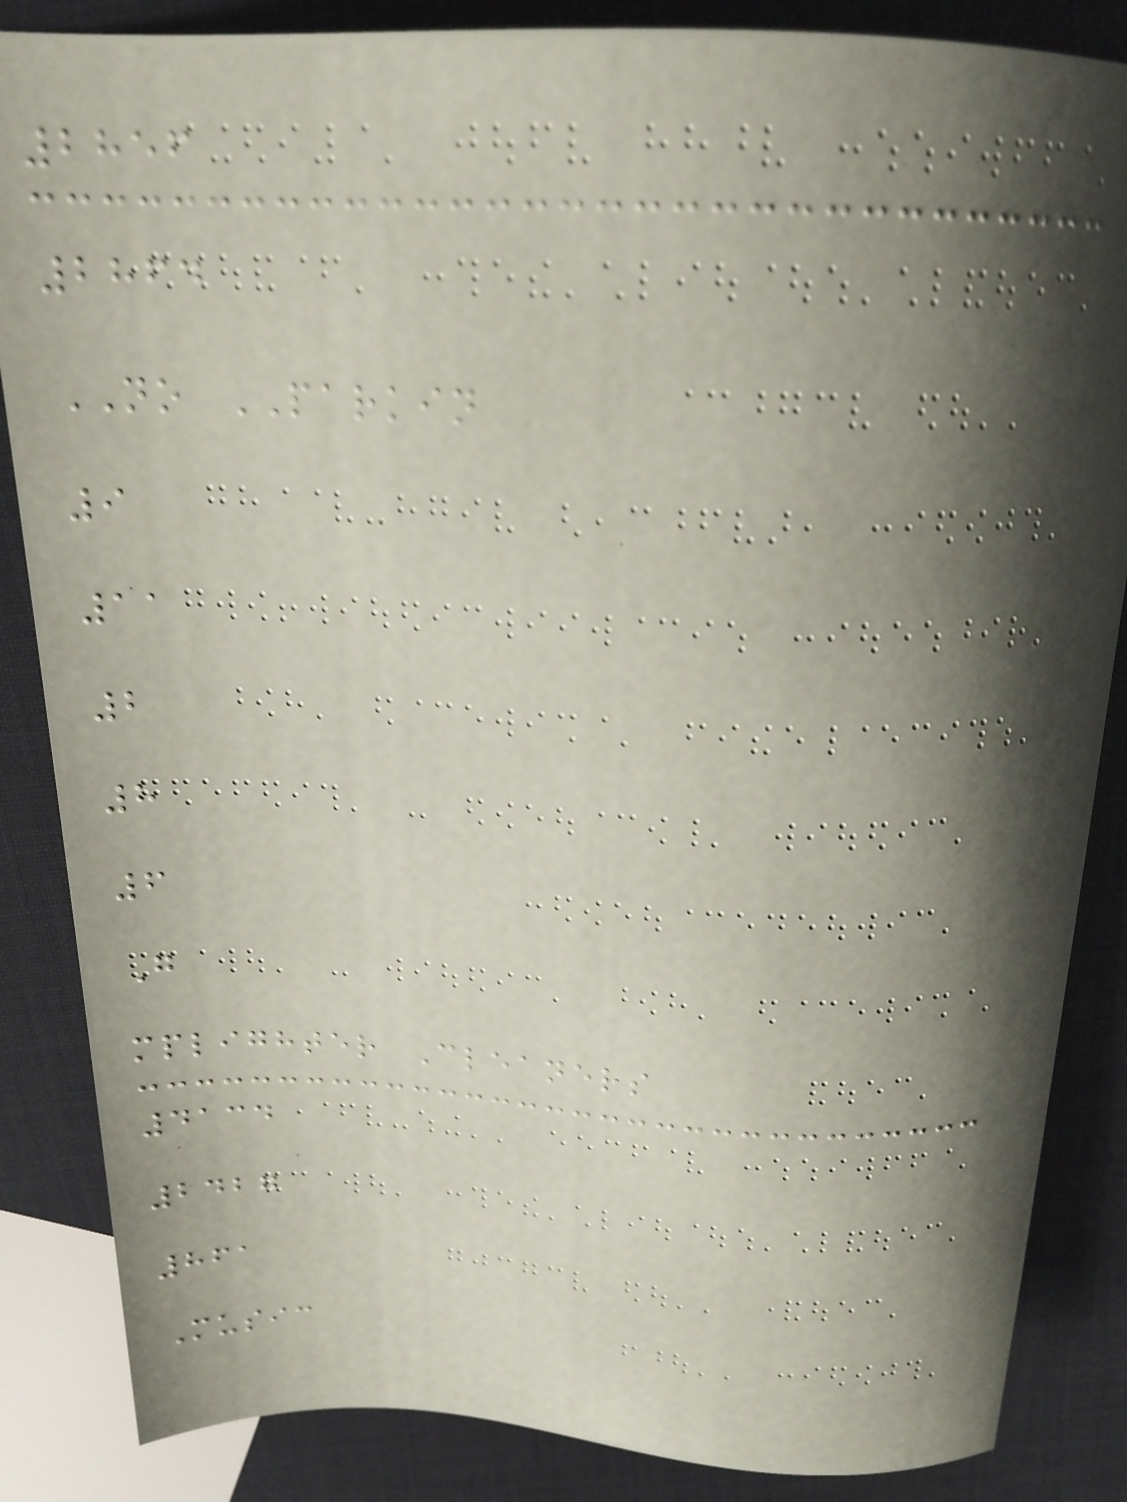2856
2864
NO PARKIN
9
11
2
8
6
G
mplighter Cleaners
4134
2427
861
Music
